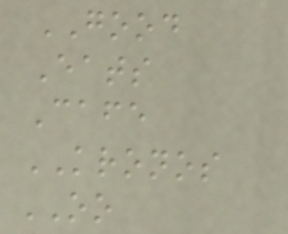GOOD
Eats
Cafe
KRONOS
OO
